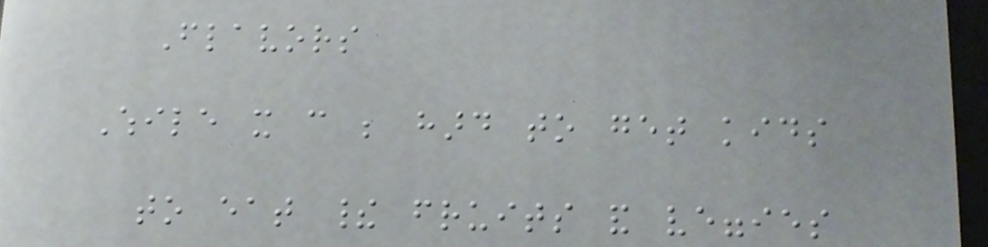Flavors
While it can be hard to get kids
to eat their fruits and veggies
